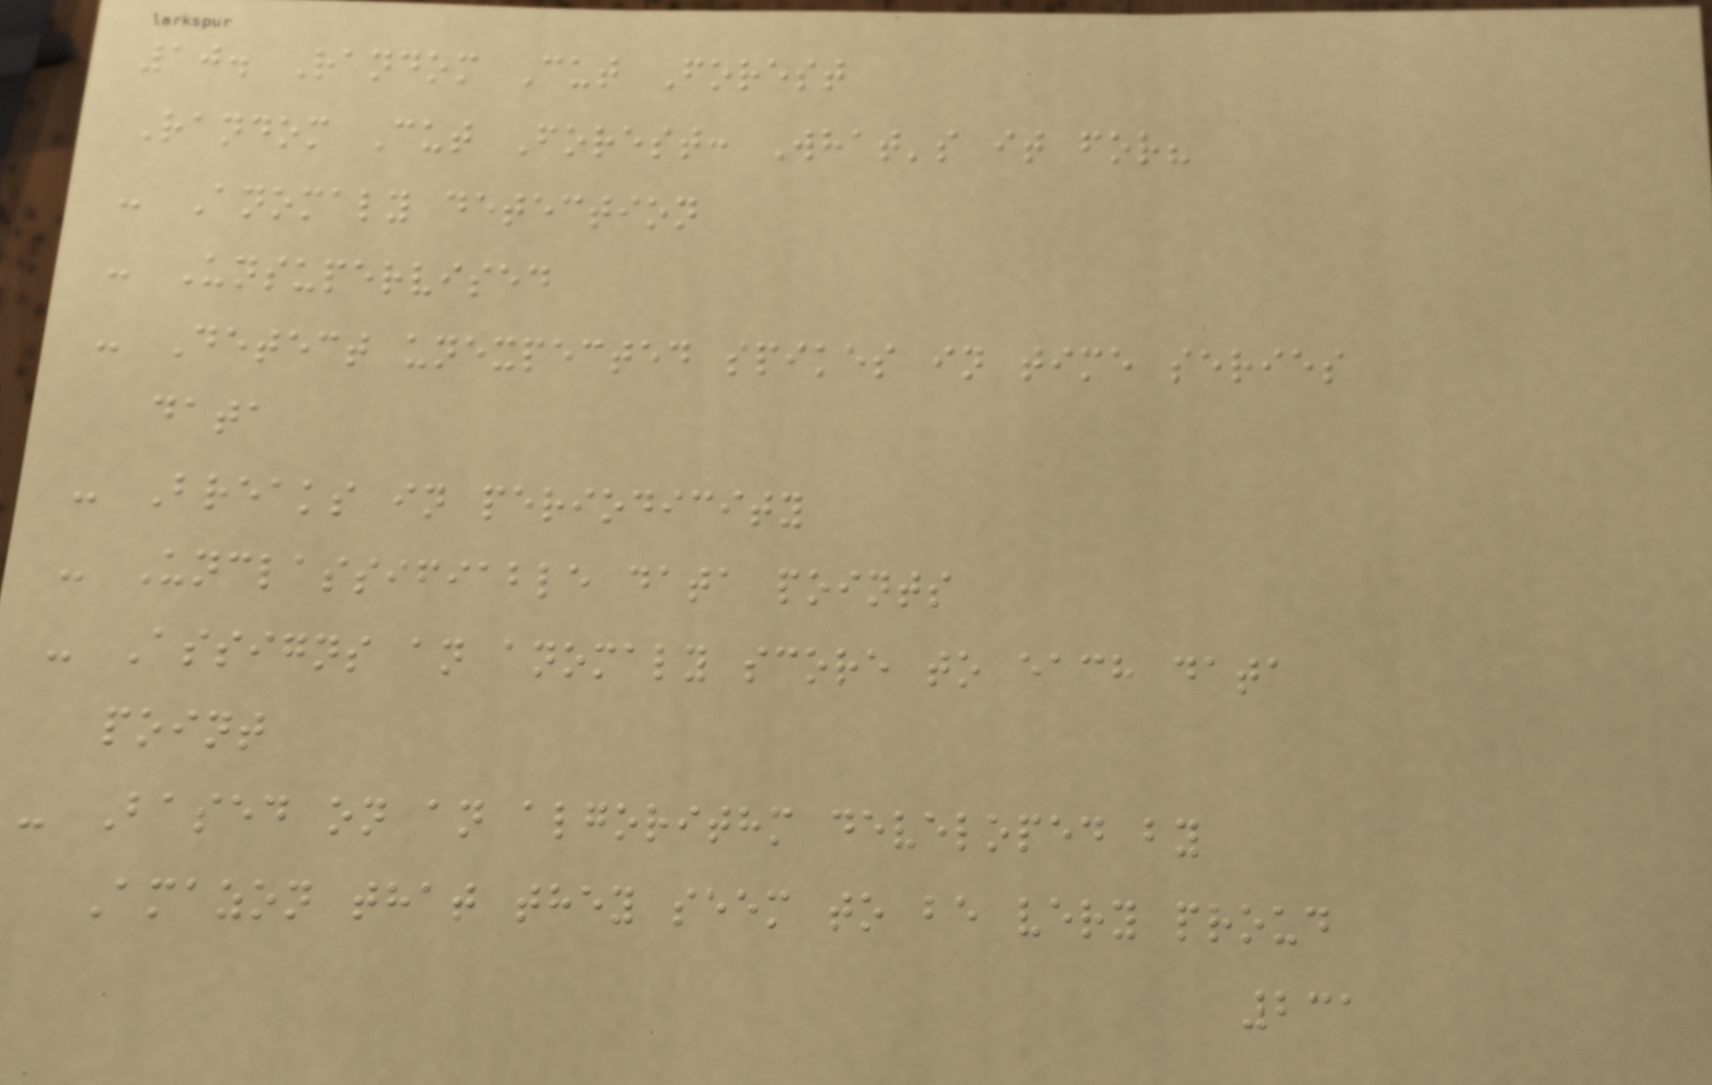10. Random Cut Forest
Random Cut Forest: What's it for?
- Anomaly detection
- Unsupervised
- Detect unexpected spikes in time series
data
- Breaks in periodicity
- Unclassifiable data points
- Assigns an anomaly score to each data
point
- Based on an algorithm developed by
Amazon that they seem to be very proud
231
